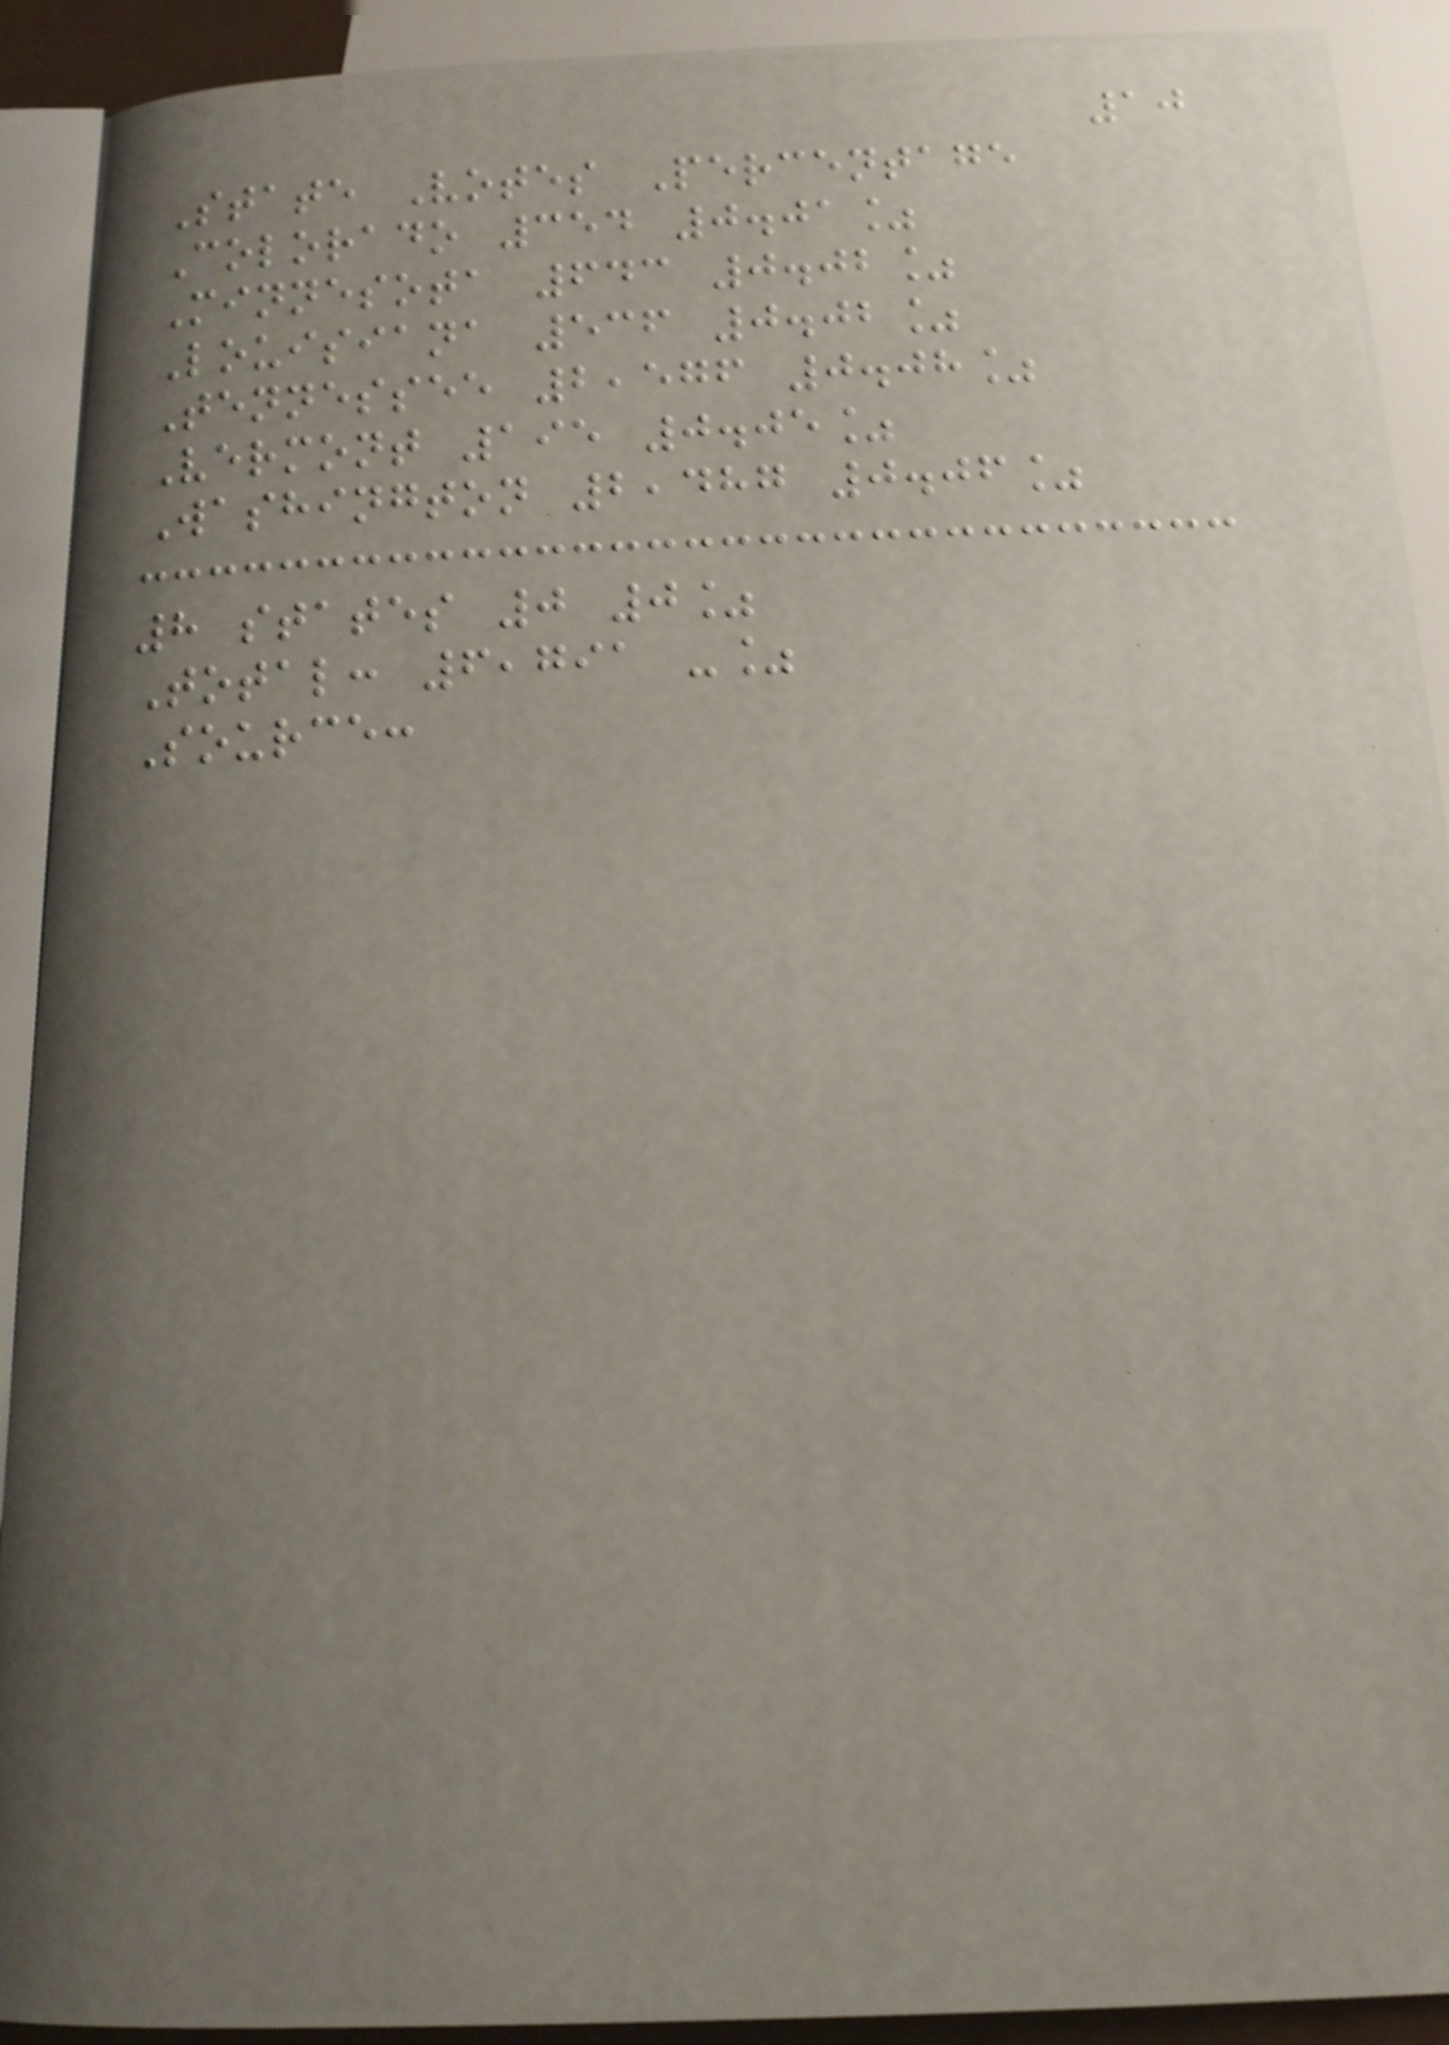10
State Votes Percentage
Colorado 354 0.01%
Minnesota 643 0.02%
Louisiana 536 0.02%
Tennessee 2,576 0.08%
Vermont 195 0.05%
Washington 2,487 0.06%
8 states 0 0%
Total: 6,791 -%
Source:
